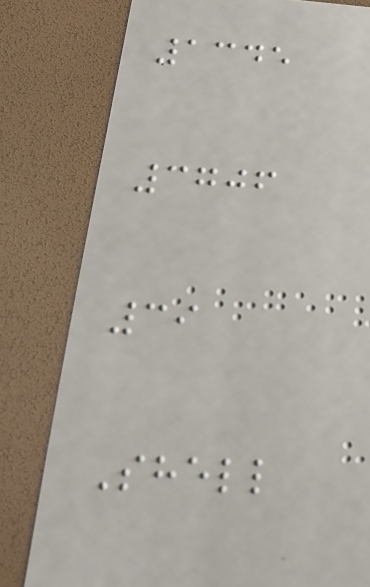1345
3706
39
Shell
